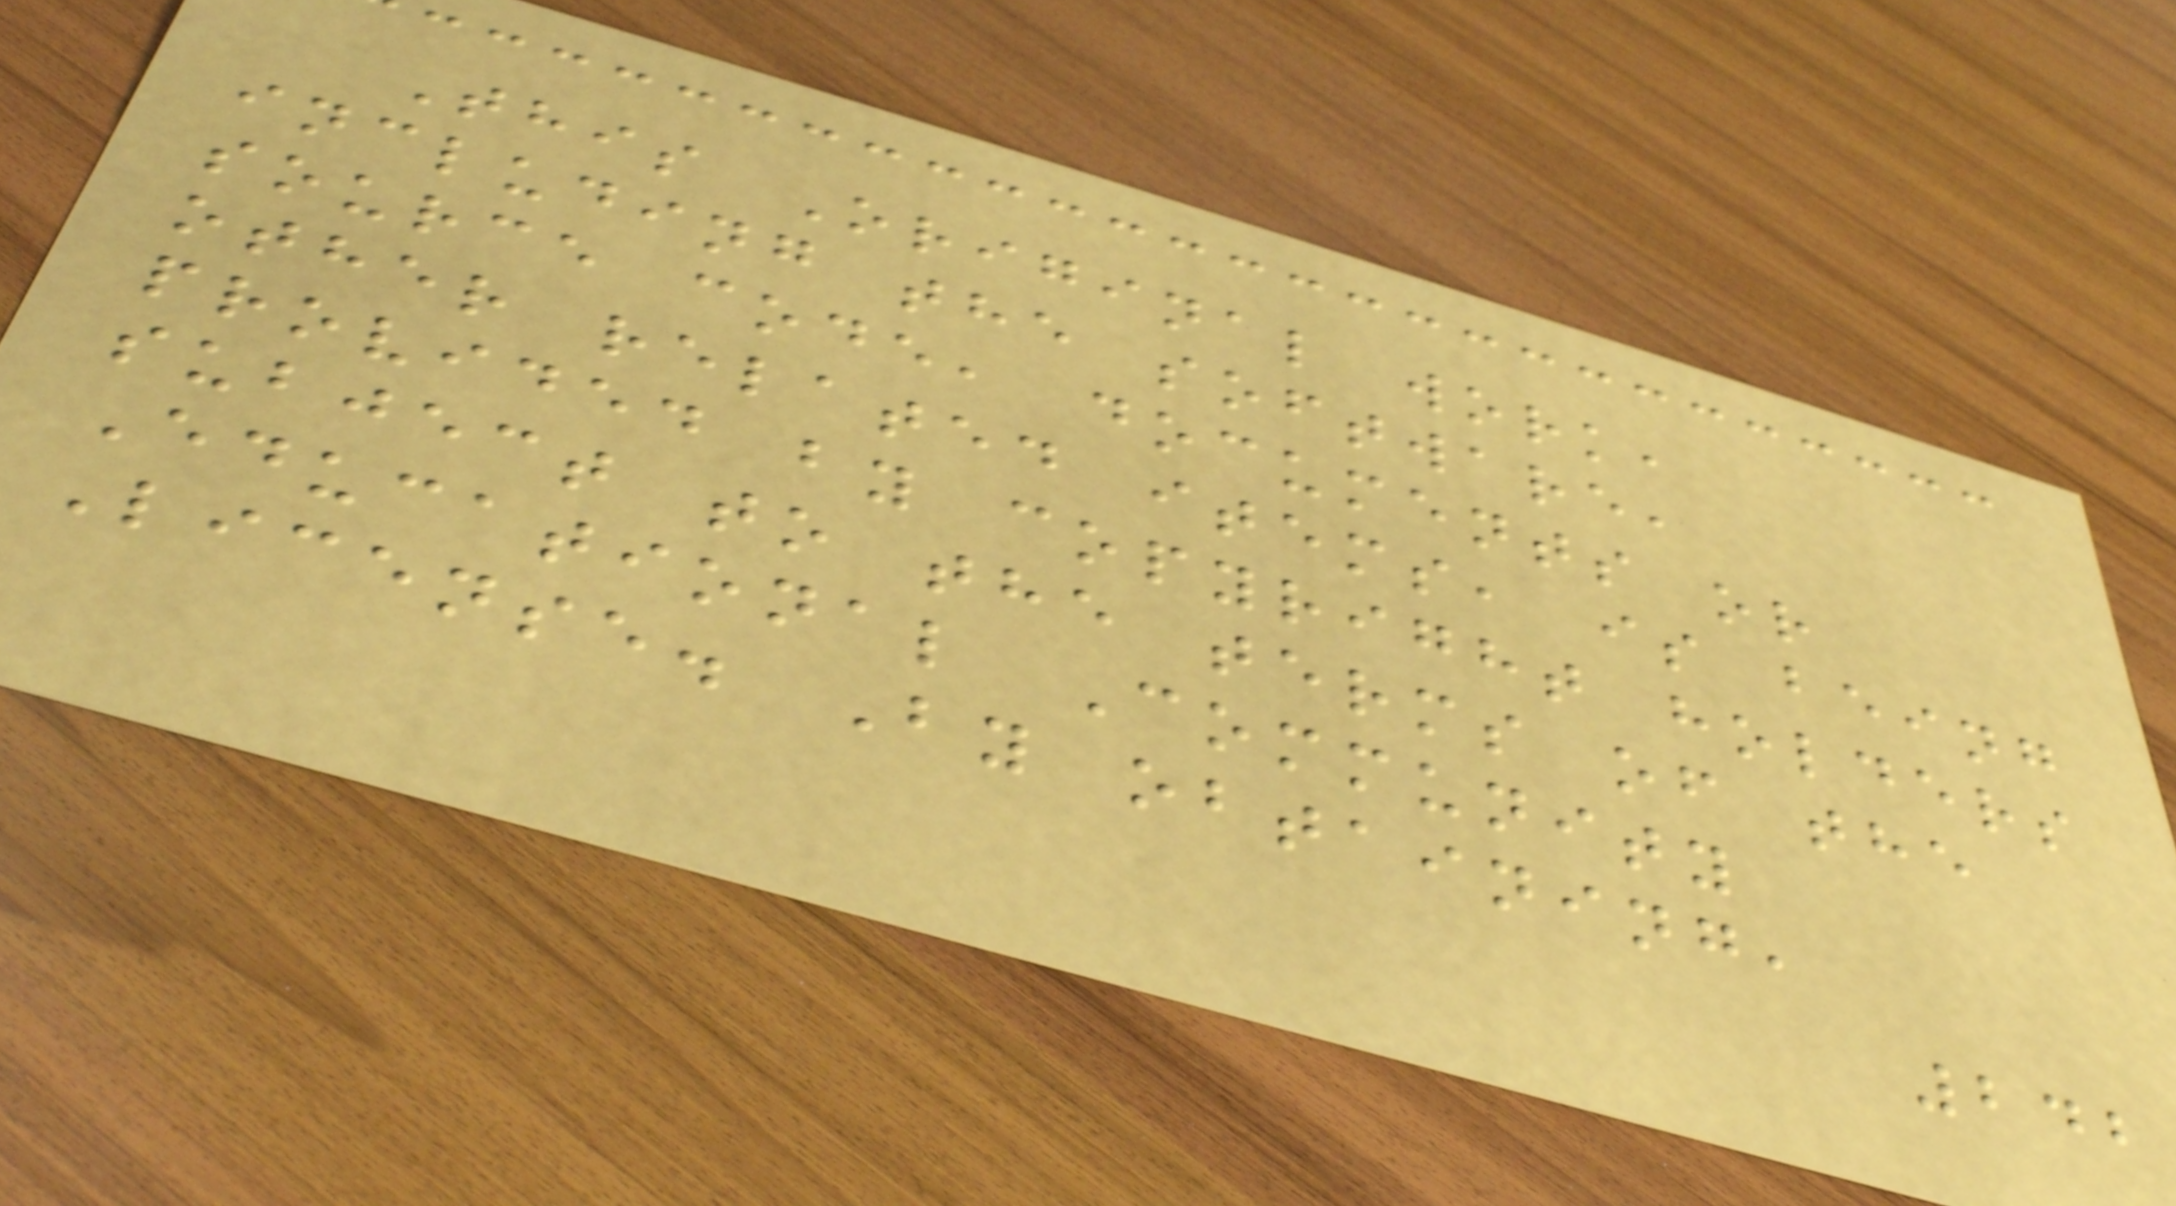This Original work,
including the software,
source code, documents or
other related items, is being
provided by copyright holders
subject to the terms of the
Educational Community
License. By obtaining,
242
